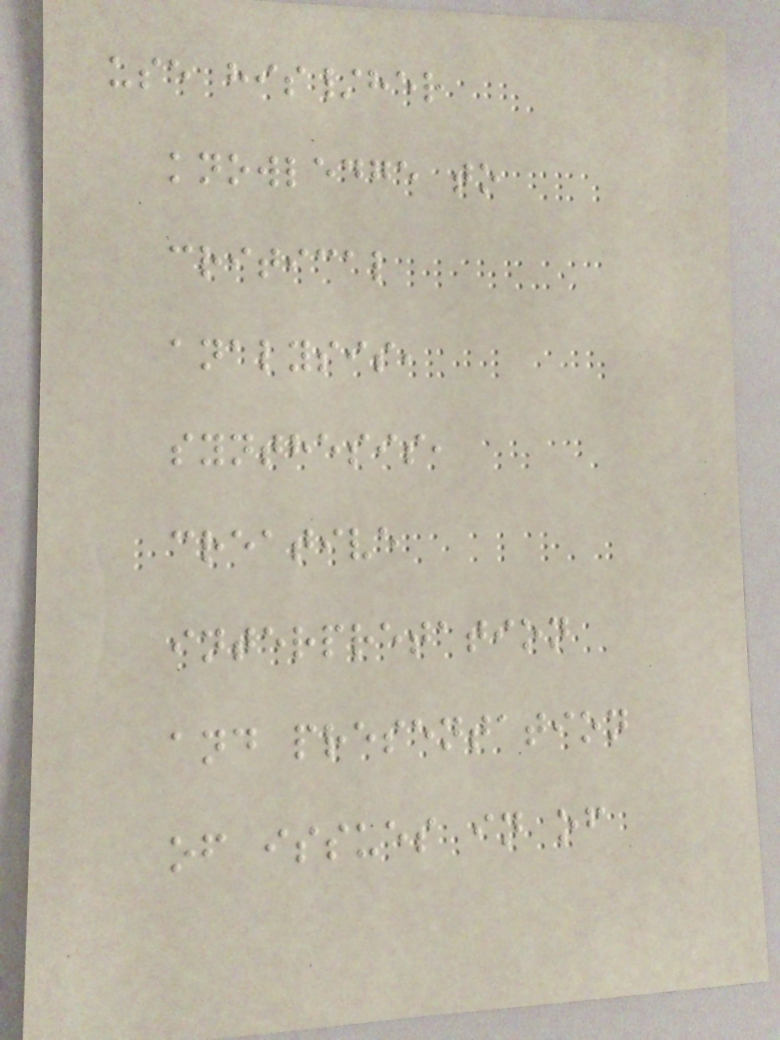use his/her
knowledge to
critical
analysis,
synthesis,
creative
interpretation
and presentation
of issues in of
